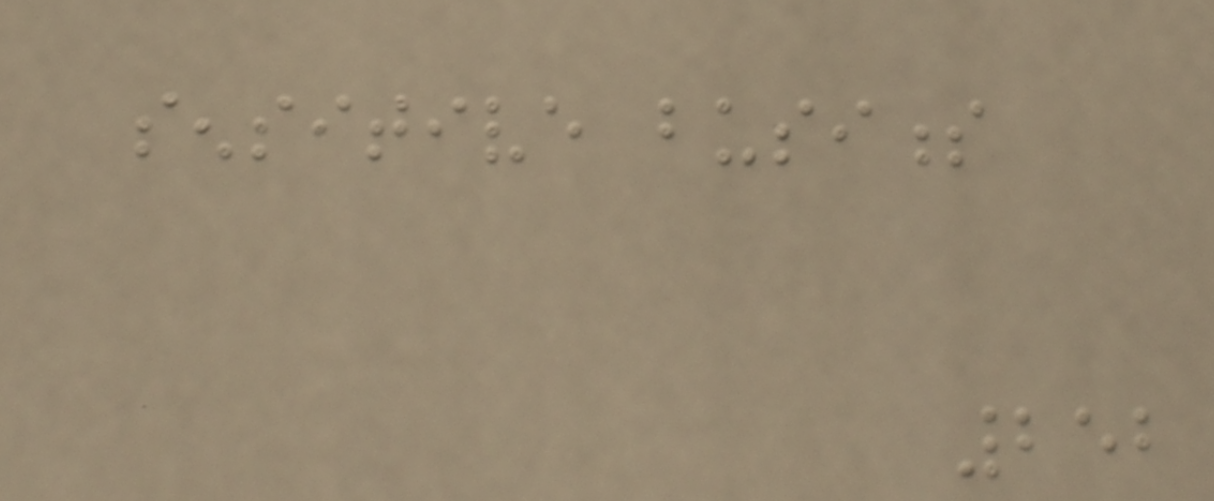sensitive business
252
